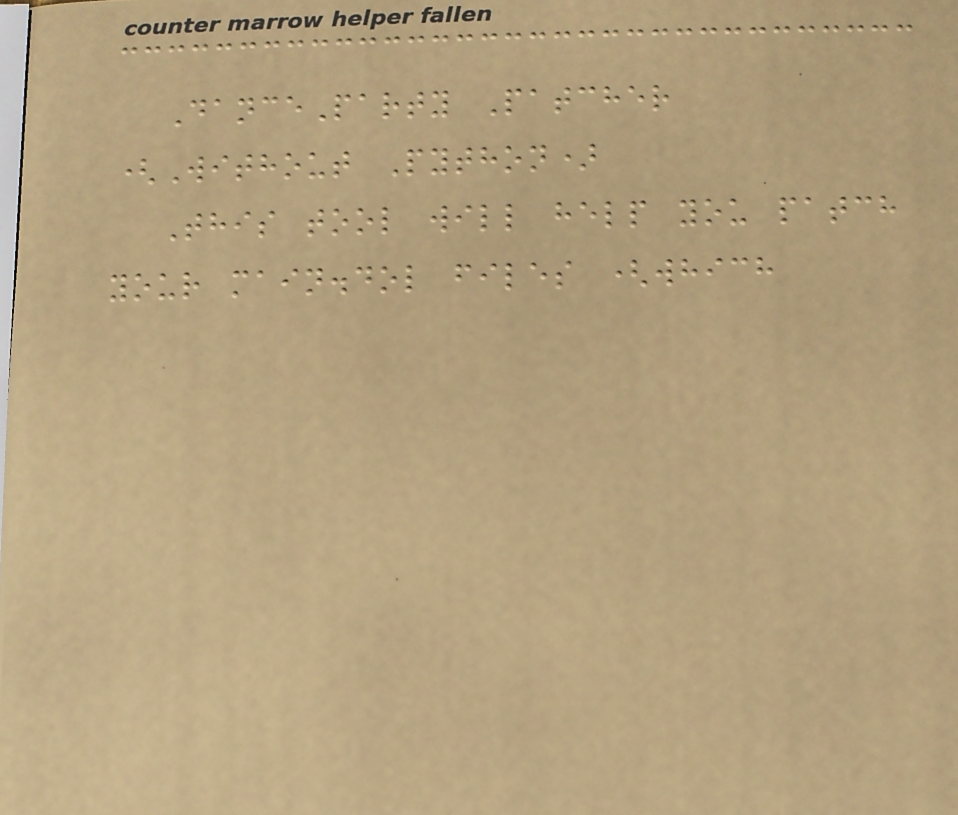DanceParty Patcher
(Without Python)
This tool will help you patch
your main.dol files (which
